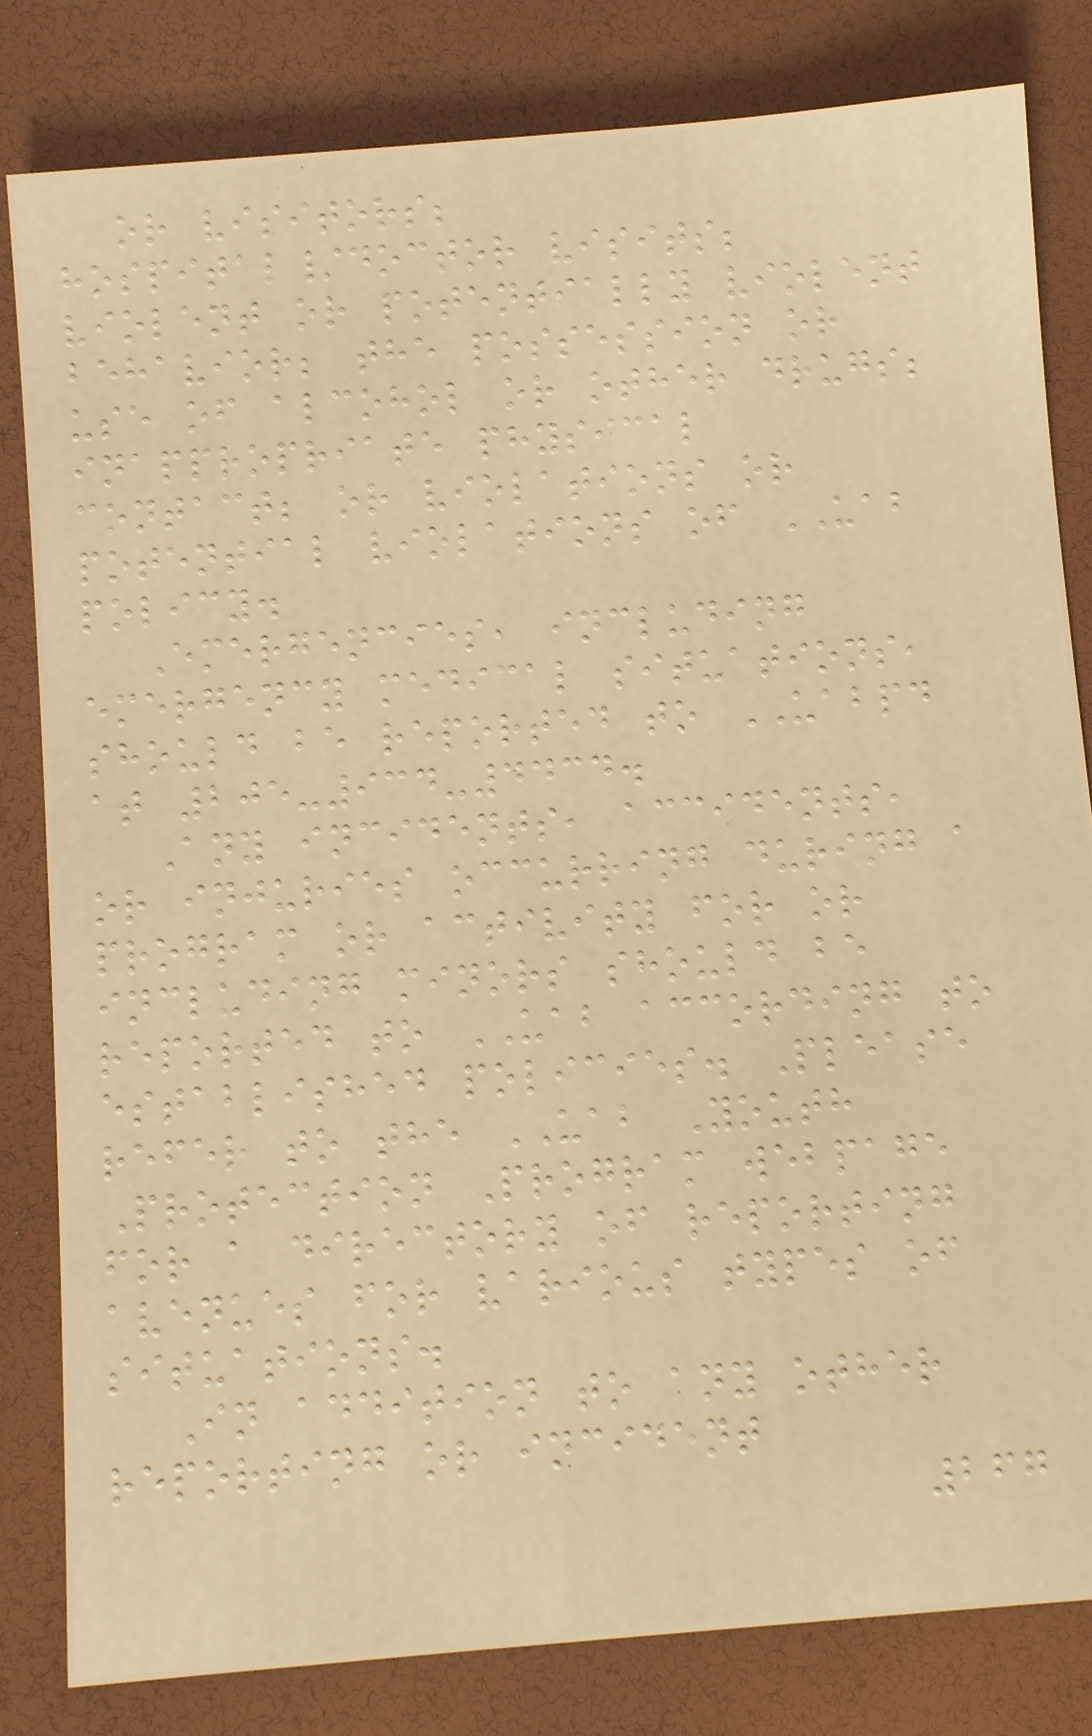or visitors;
hospital/doctor visits;
violent or potentially violent
behavior; the possession or
use of alcohol or other drugs;
inappropriate physical
contact; or violations or
potential violations of UAB
policy.
Emergencies, including
emergency medical situations,
should be reported to UABPD
at 205-934-4434.
Any incidents, accidents,
or injuries occurring during a
program or activity for or
including minors should be
reported to UAB according to
established policies. Please
refer to the UAB Youth
Protection Program webpage
for a directory of reporting
avenues for various types of
situations.
In addition to any other
reporting or incident
267
